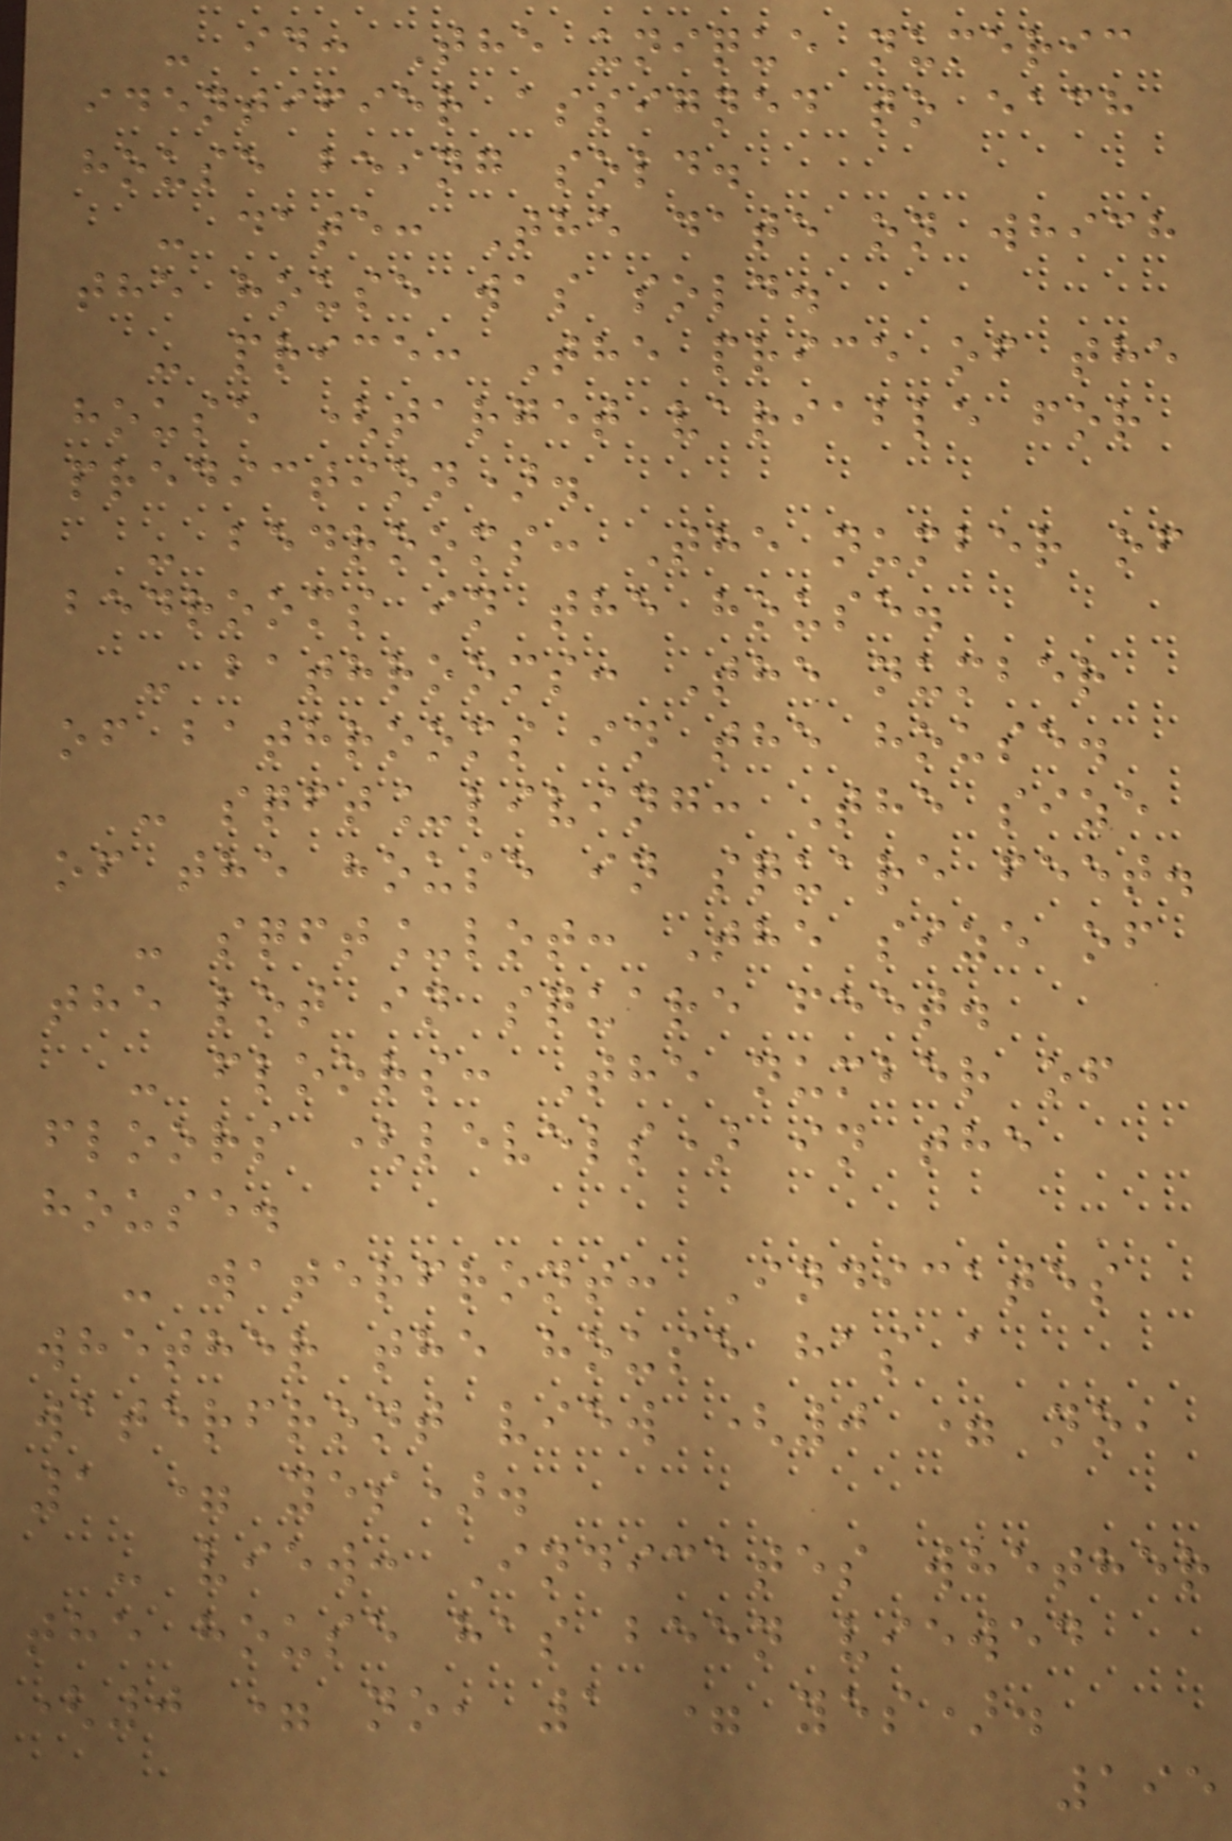- id: The unique numeric
identifier assigned to each
house being sold.
- date: The date on which
the house was sold.
- price: The price of the
house (target variable for
prediction).
- bedrooms: The number of
bedrooms in the house.
- bathrooms: The number
of bathrooms in the house.
- sqft_living: The size
of the house in square feet.
- sqft_lot: The size of
the lot in square feet.
- floors: The number of
floors (levels) in the
house.
- waterfront: Indicates
whether the house has a
waterfront view (0 = no,
1 = yes).
- view: Indicates whether
the house has been viewed
(0 = no, 1 = yes).
195
